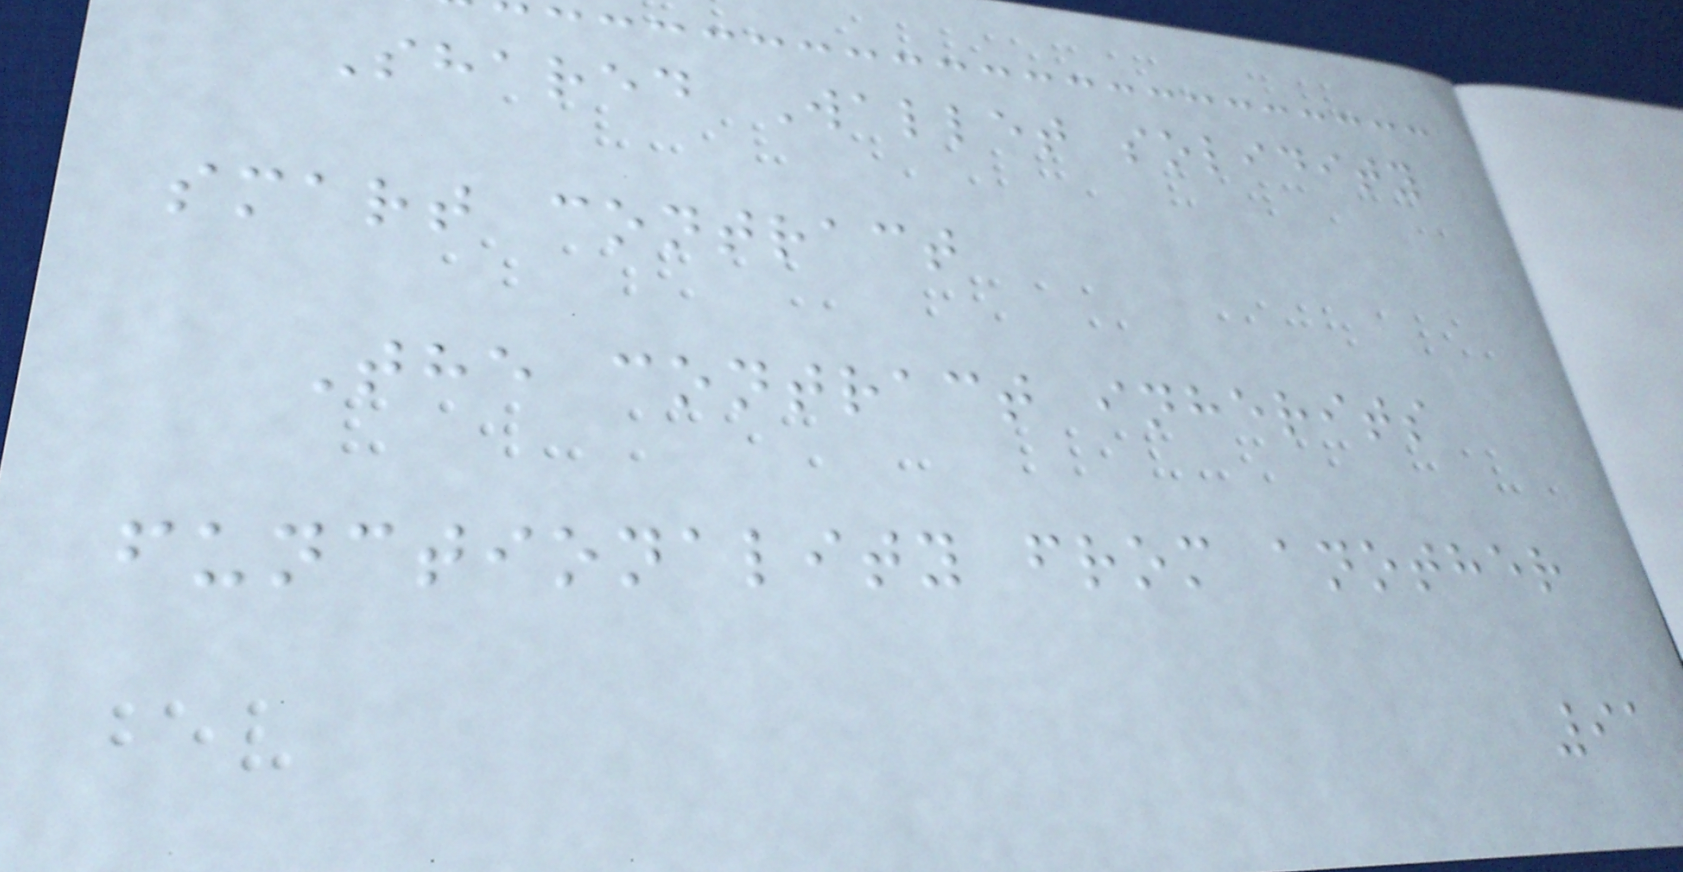Shared Wallet solidity
smart contract
The contract inherits
functionality from another
91
